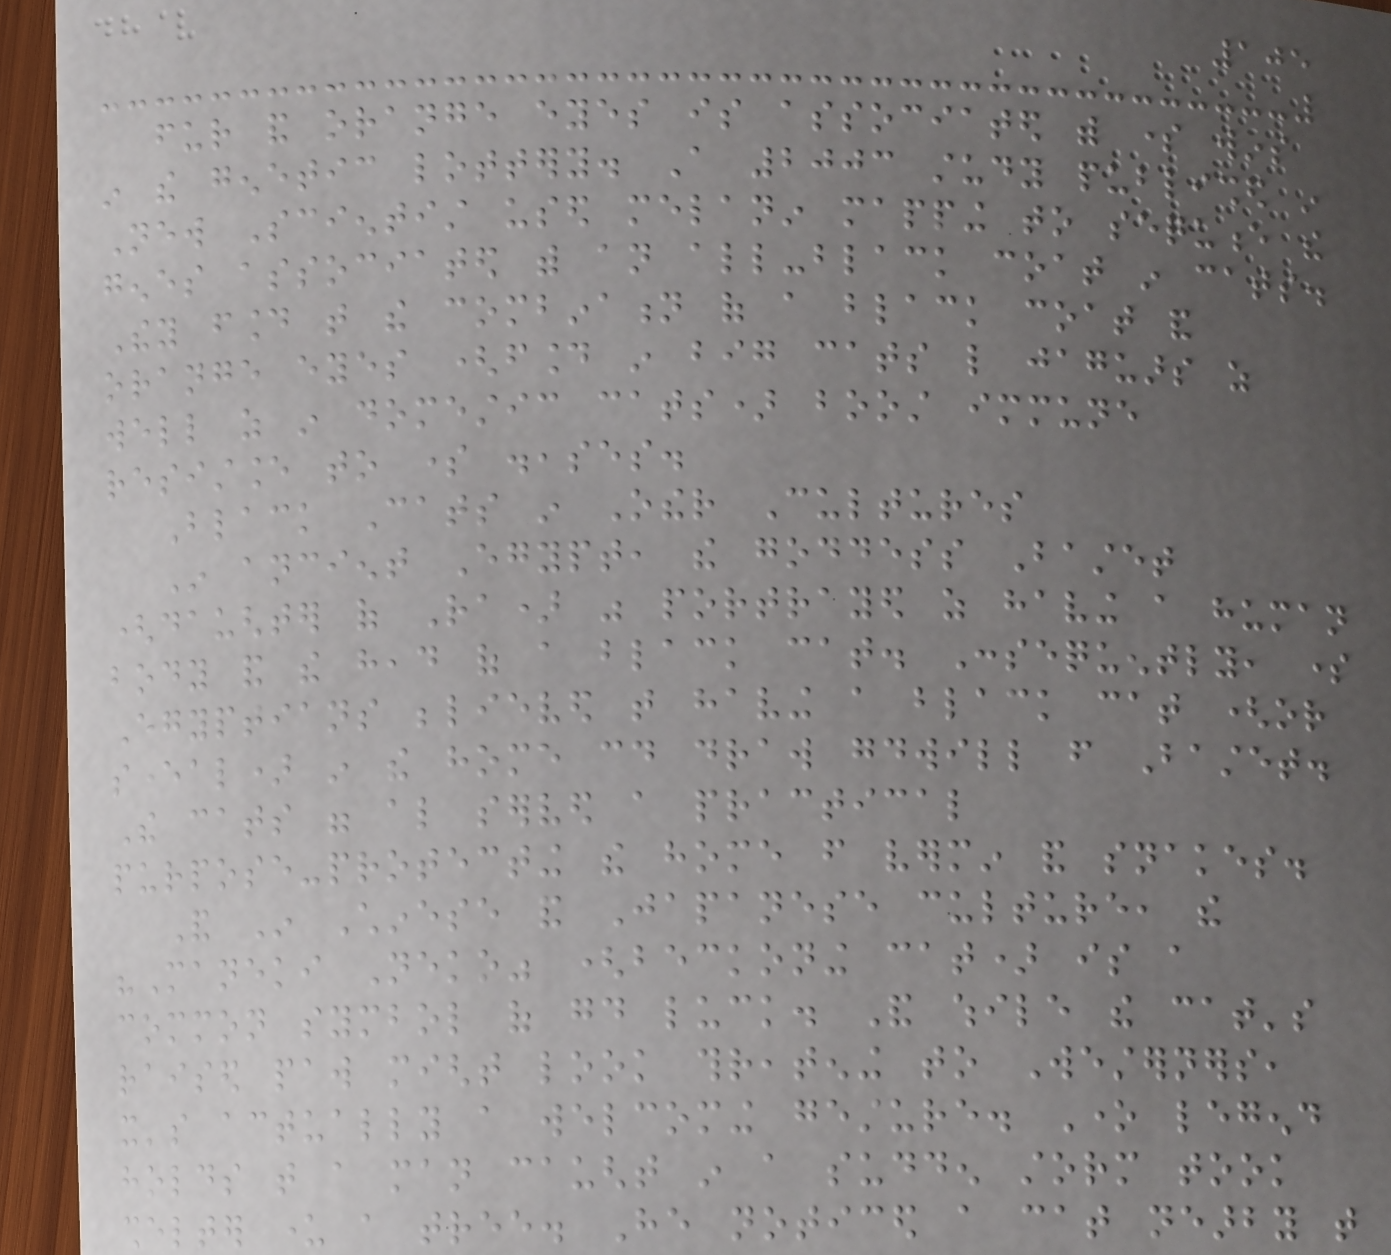105
fur and orange eyes is associated with some wins
in the genetic lottery. A 2003 study published in
New Scientist used melanin mapping to sequence the
genes associated with an all-black coat in cats.
They found that the combination of a black coat and
orange eyes (found in big cats like jaguars as
well as in domestic cats) boost immune
resistance to some diseases.
Black Cats in Other Cultures
In ancient Egypt, the goddess Bastet
(daughter of Ra) was portrayed as having a human
body and the head of a black cat. Consequently, some
Egyptians believed that having a black cat (or
several) in the home could draw goodwill from Bastet.
The cats were also served a practical
purpose-protecting the home from vermin and snakes.
And In Chinese and Japanese culture, the
"Maneki Neko" (beckoning cat) is a
common symbol of good luck. And while the cat's
raised paw might look threatening to Westerners,
it's actually a welcoming gesture. One legend
holds that a man caught in a sudden storm took
shelter under a tree. He noticed a cat nearby that
